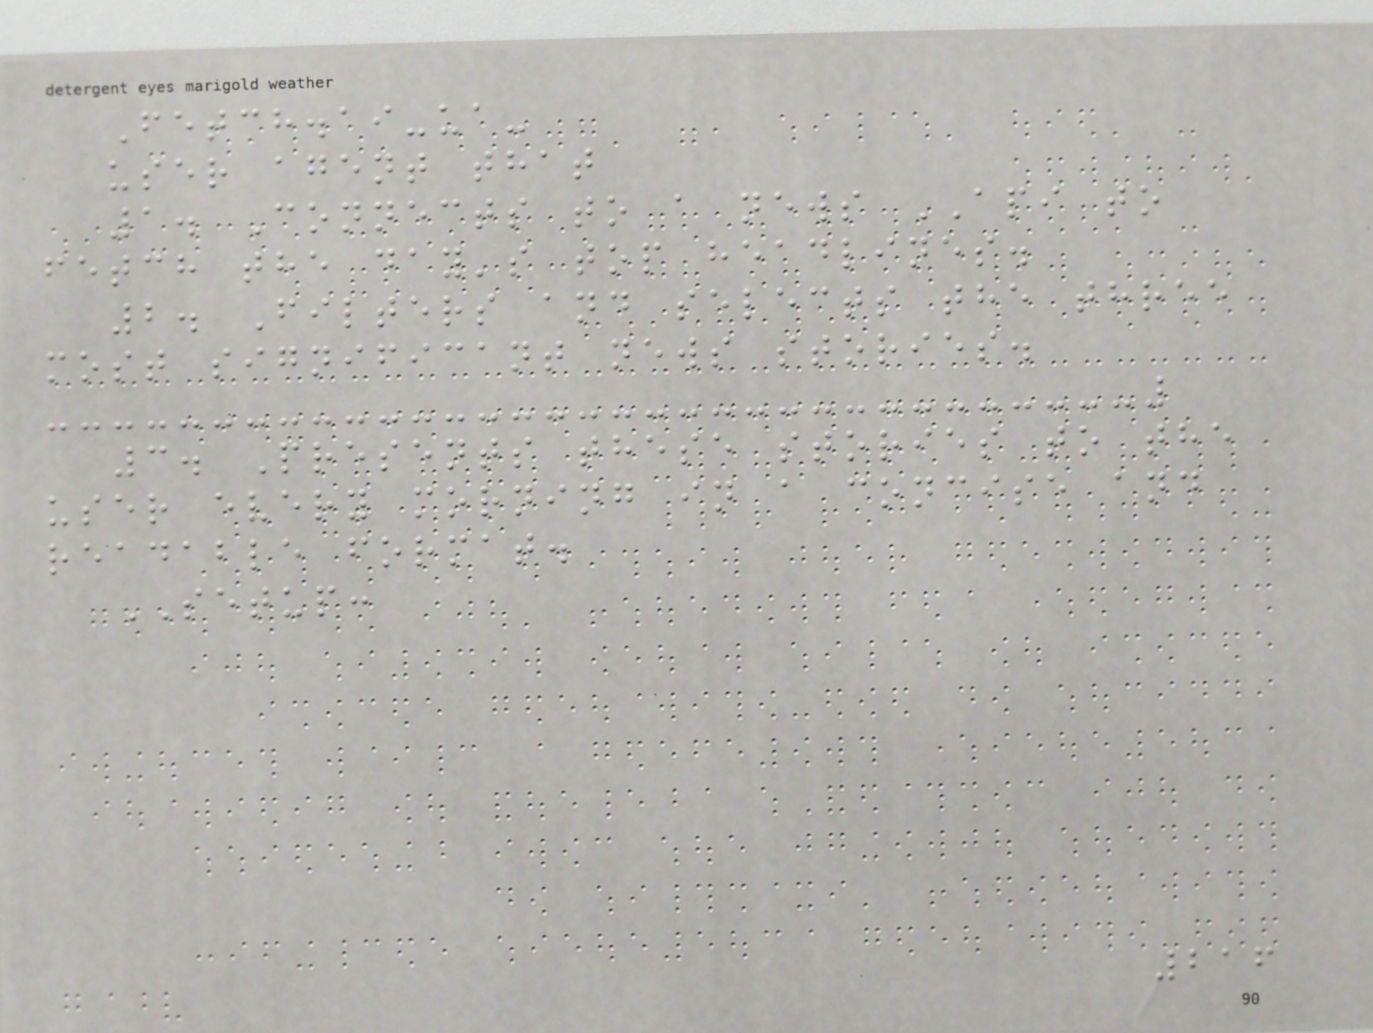Fetch.ai-ua-
user agent that
1. Connects to a news API to
fetch the day's top headlines.
2. Filters and selects the three
most significant news stories.
3. Presents these stories to the
user every morning in a concise and
readable format.
SETUP:
216
